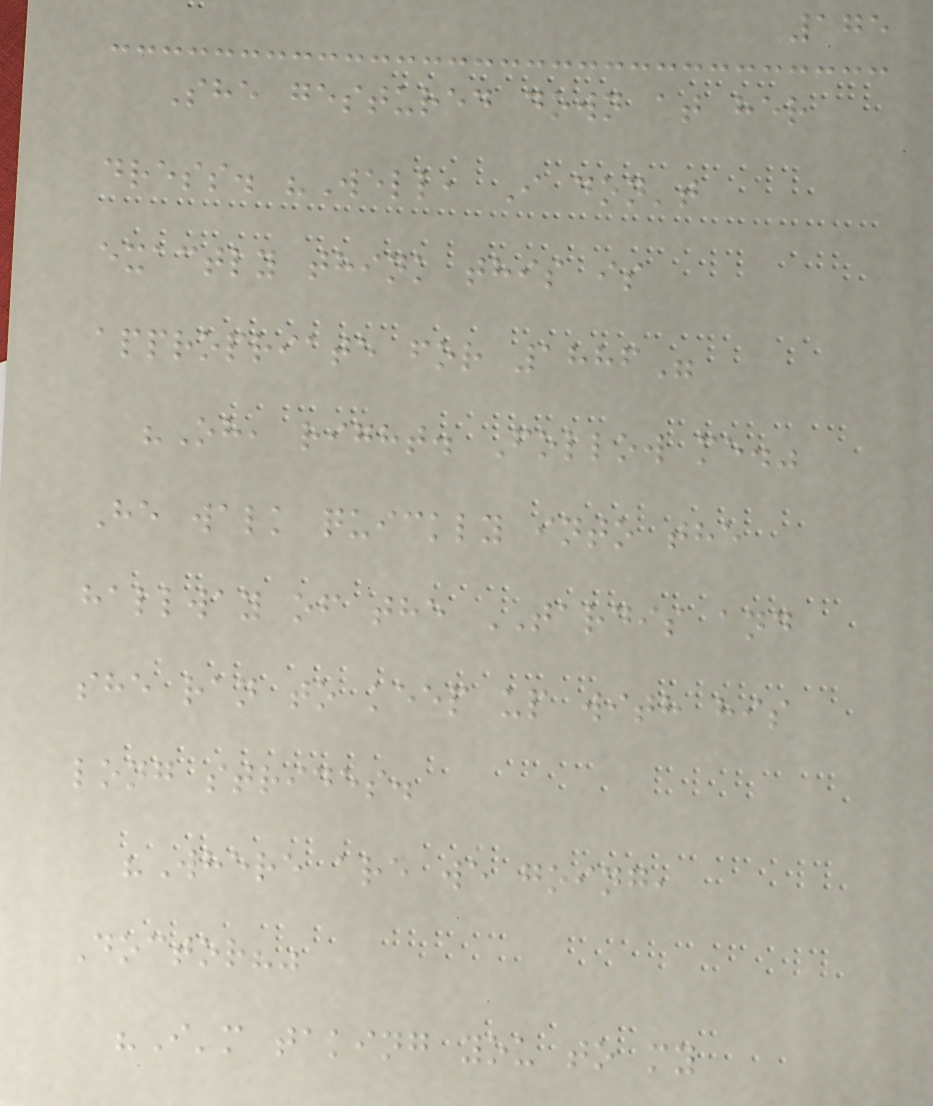175
She gestured down at her
dress. "Well, I don't
exactly think this is
appropriate for 1886"
"Oh, right. Follow me."
He walk quickly into the
hallway of the TARDIS and
she ran to keep up with his
long strides.
"Where are we going,
Doctor?"
"I'm taking you to my
